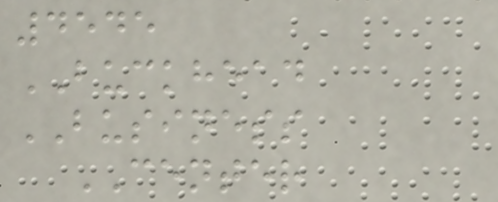4545
BUCKHEAD
BUSINESS
CENTER
